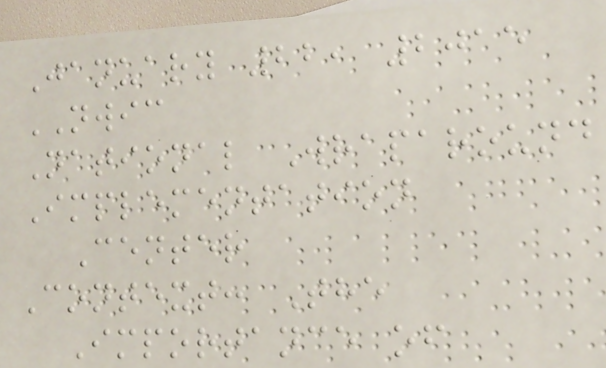January 22, 2015
NWIC
National Wraparound
Implementation
Center
Context: The
Importance of
